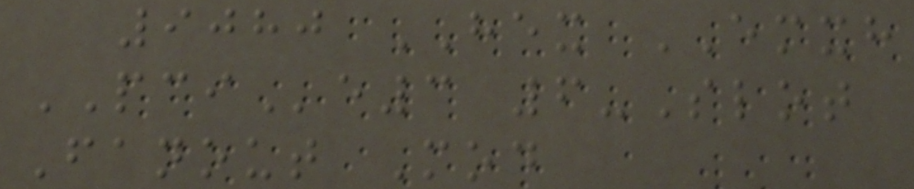9080 HEX EMXH
PCIe3 6-Slot
Fanout Mod
